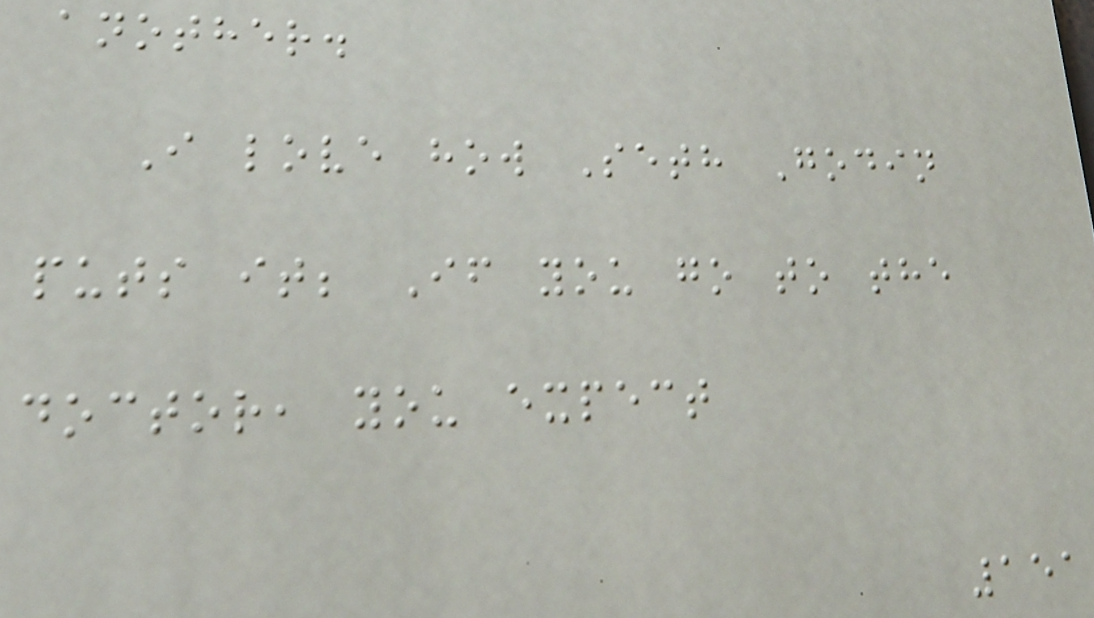another.
I love how Seth Godin
puts it; If you go to the
doctor, you expect
151
